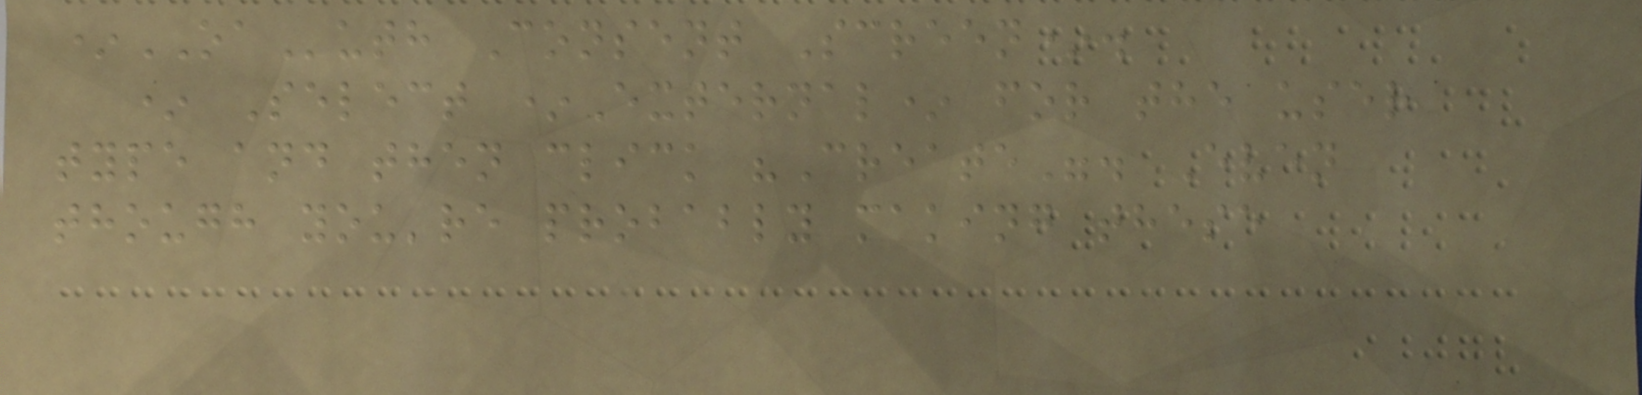*OAuth Consent Screen*.
* Select *External* for the user
type and then click "Create". Even
though you're probably making these
